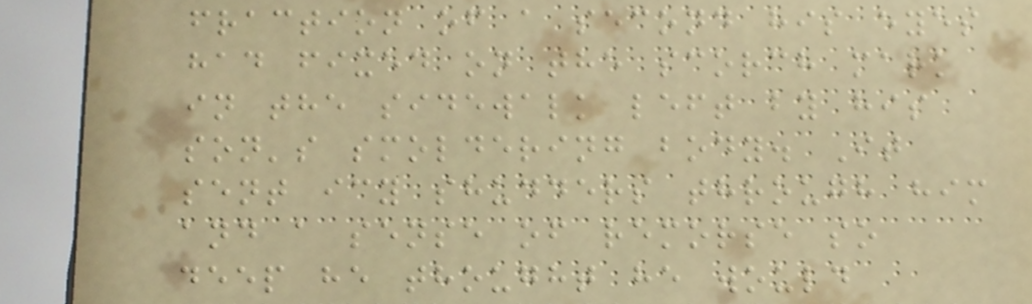fraction of a second his eyes
had fixed on the scorch mark
in the sidewalk left by his
son's smoldering body. It
sent icy shudders through him
and a sense of remorse so
deep he thought he would
